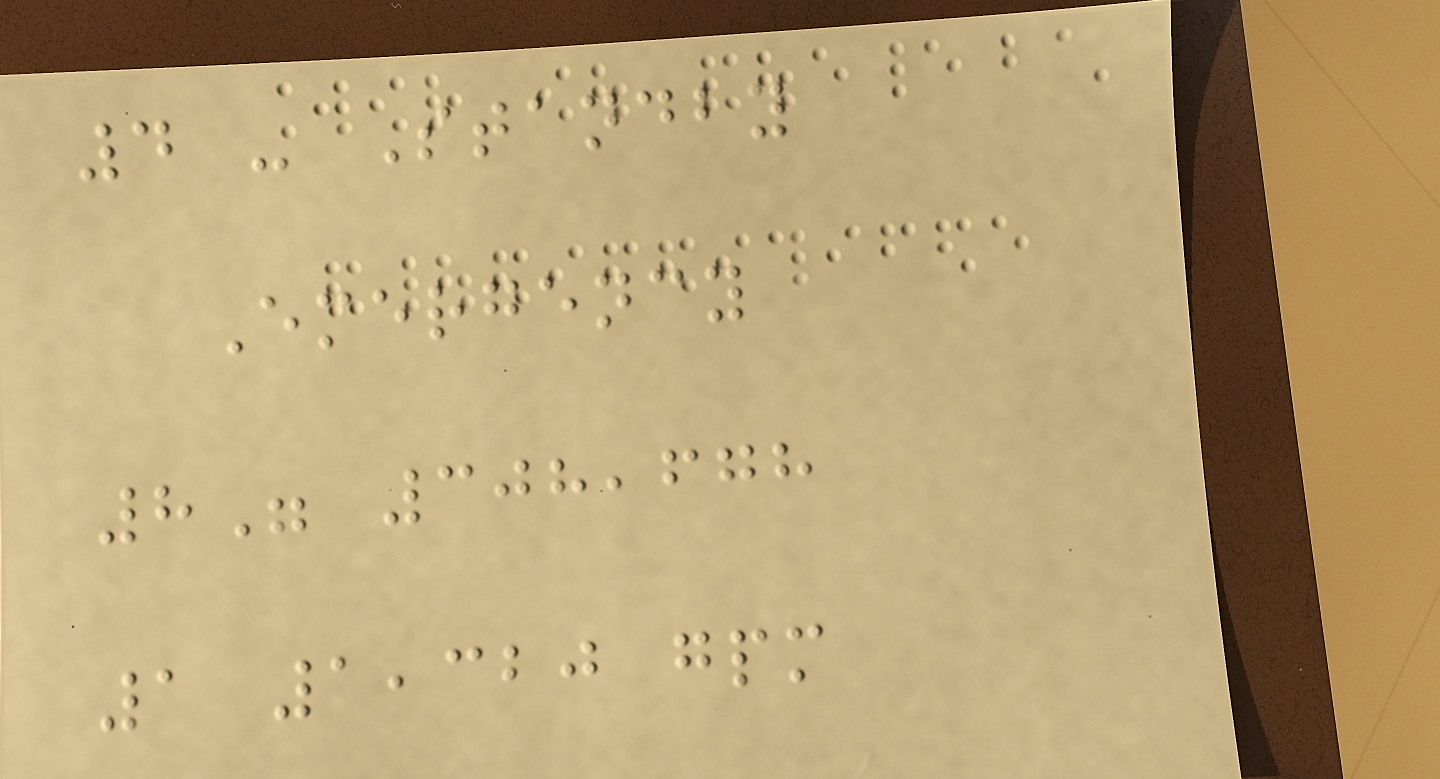4 - Standby
Emergency
8" 308,678
1 1,320 gpm
